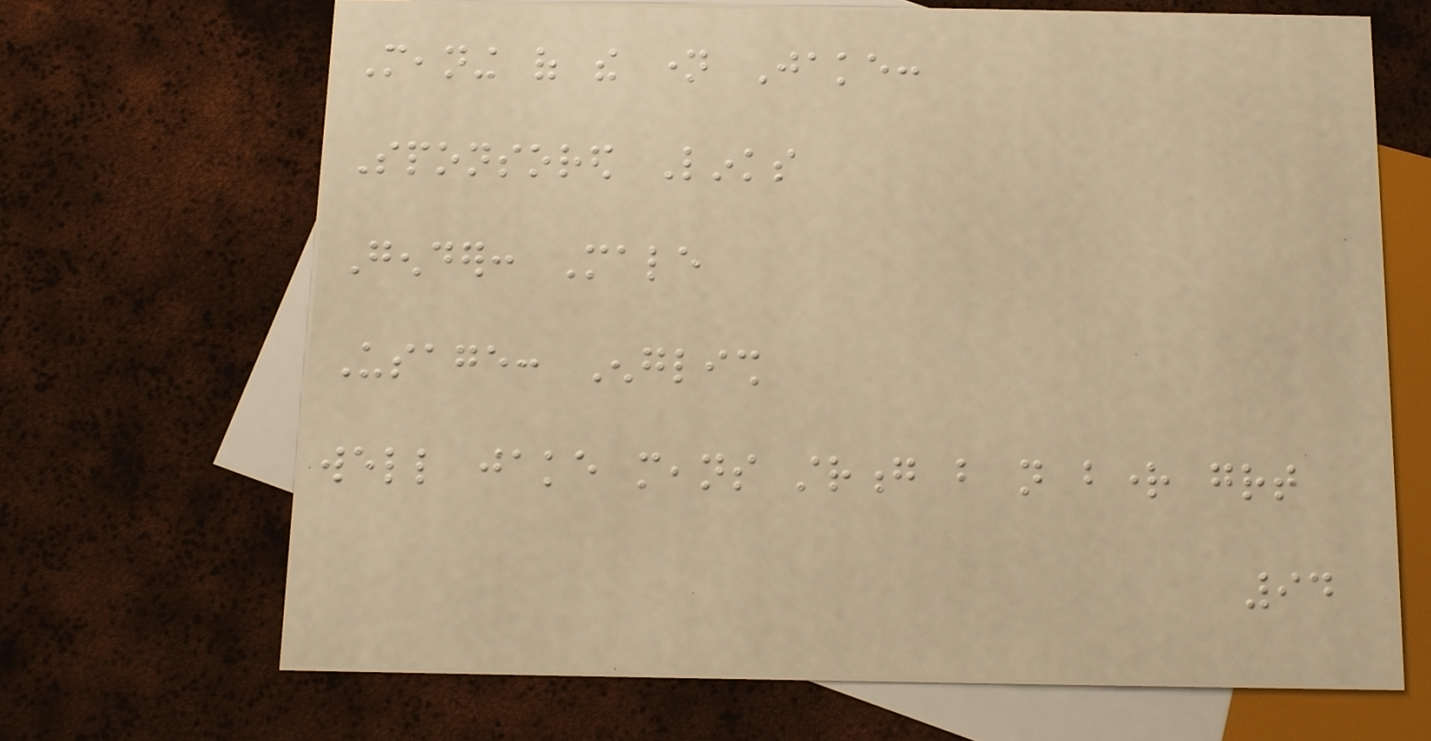Meaning of the name Jake:
Sponsored Links
Gender: Male
Usage: English
well jake means strong but not bright great
94
